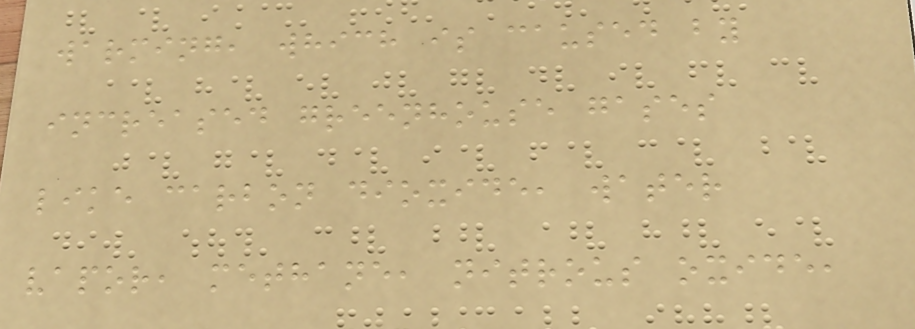warming, which is caused by
increased greenhouse gases
like carbon dioxide, water
vapor, methane, nitrous oxide,
